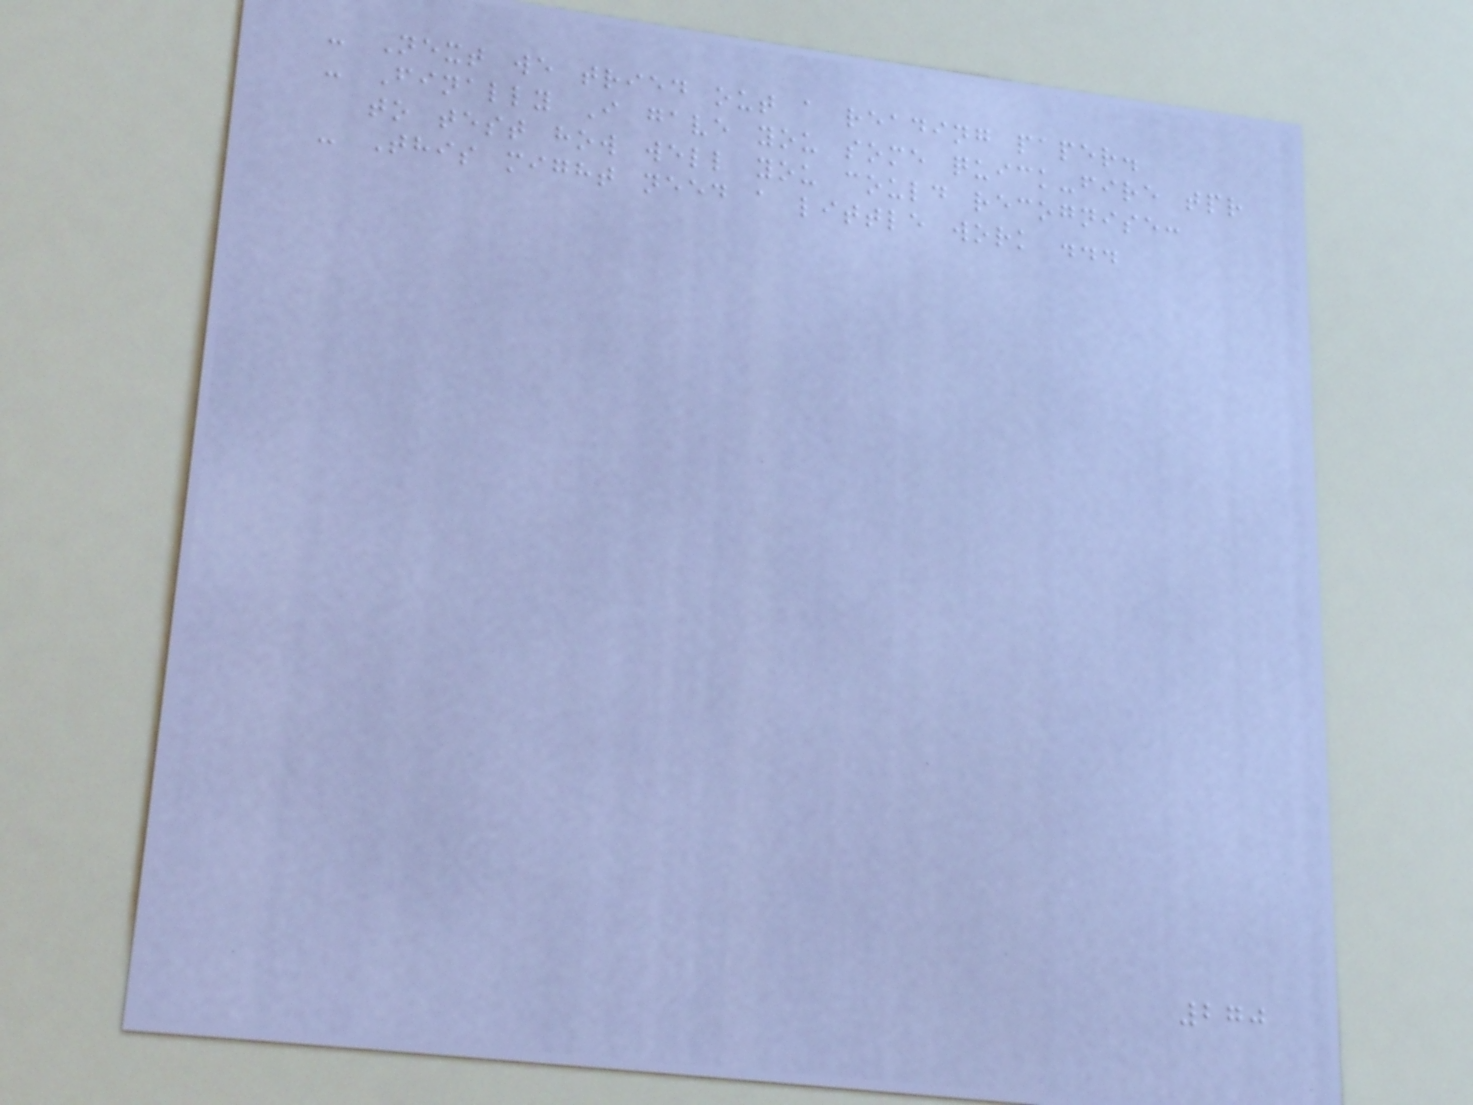- Next we tried out a reading paper.
- Finally I gave you some quick-fire tpr
to test how well you could recognise:
- This might need a little work ...
270
